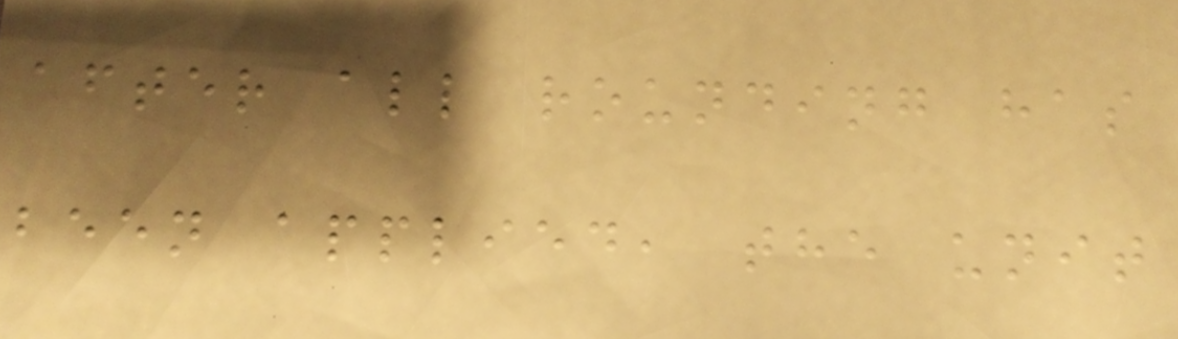after all rounding has
been applied, the unit
